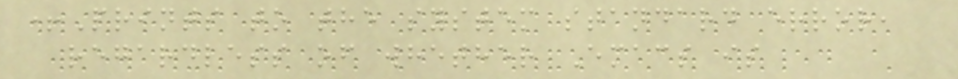+Prints to the system standard error,
regardless of whether Emacs is
